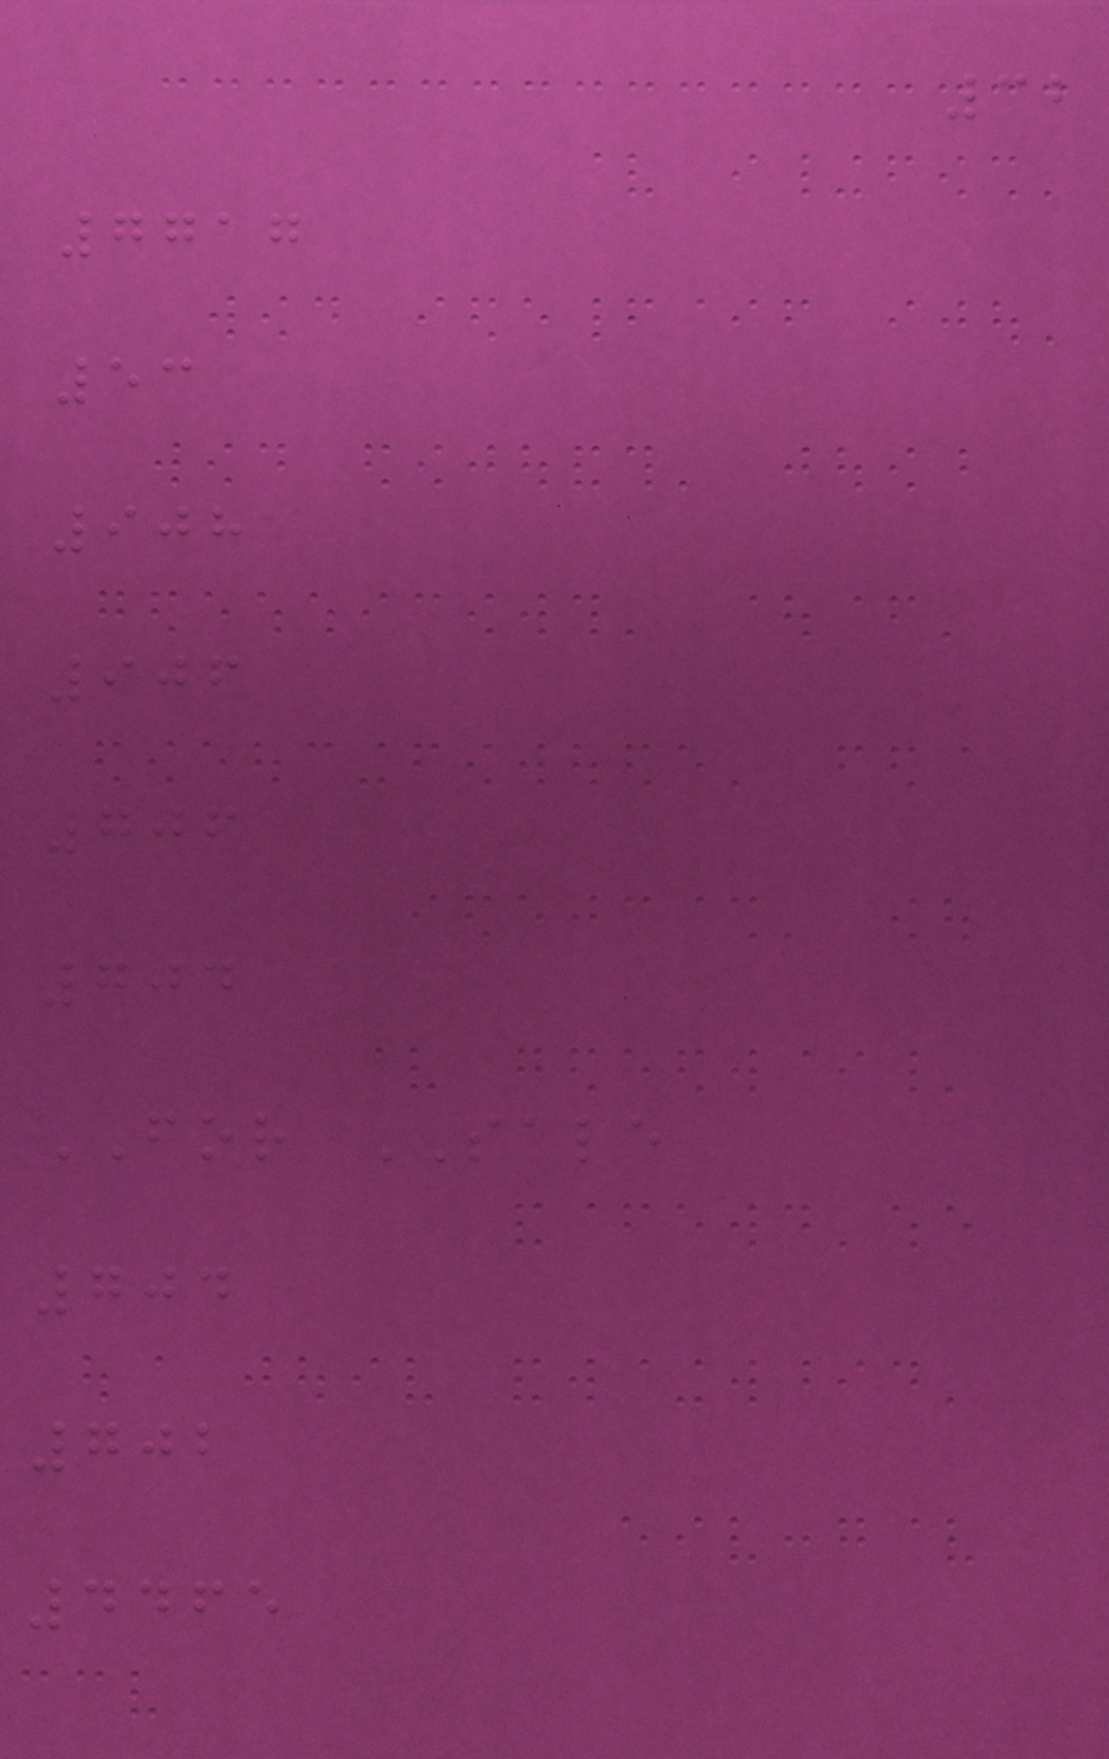32
7717
53
908
906
706
704
FOR SALE
704
702
4465
